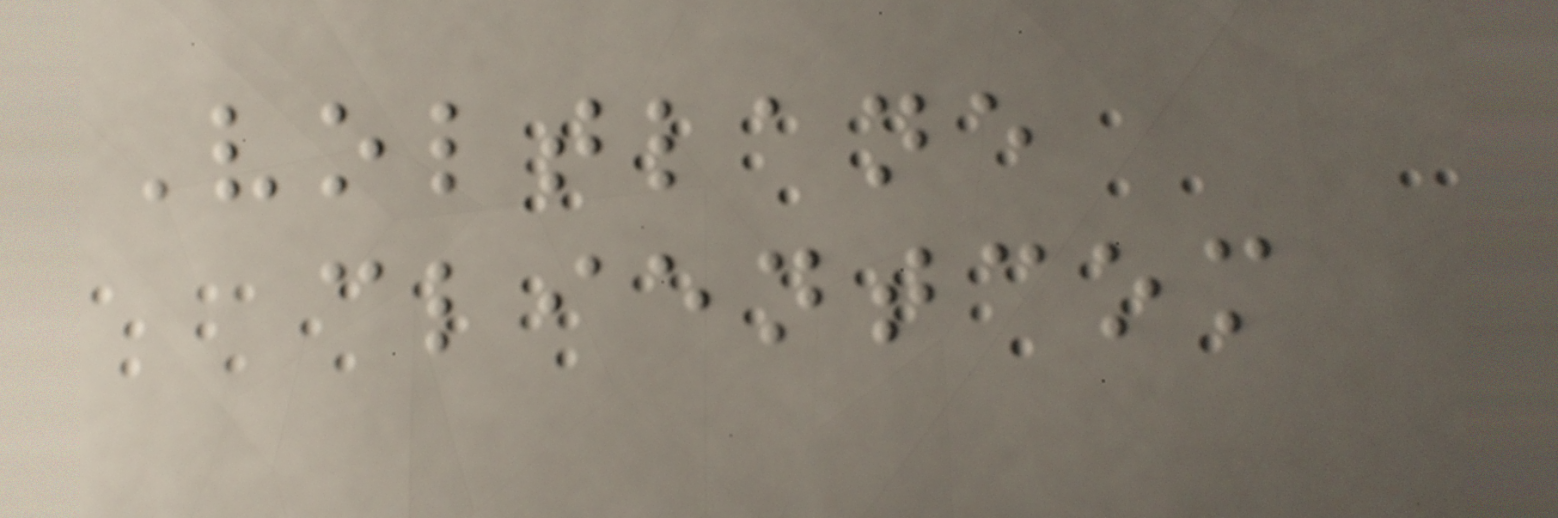Voltlane
clientcom
